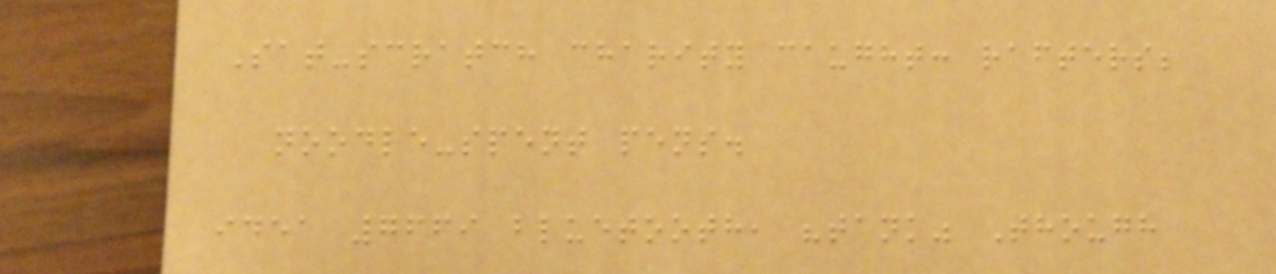Sat-scratch charity caught: rafters;
noodle-spent pens.
idea 7669 bluetooth, "tank" Though
